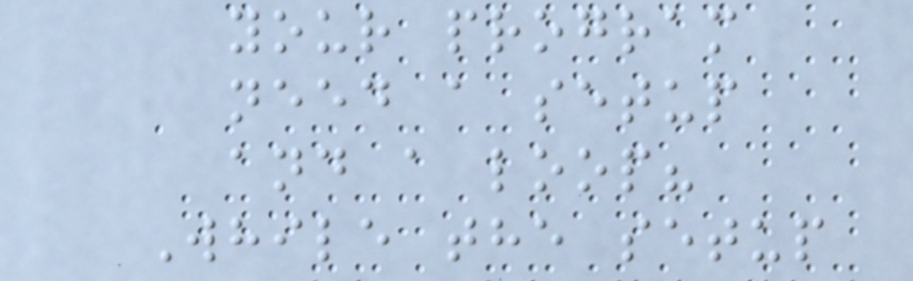your program
need a setup
and a loop?
While the setup
